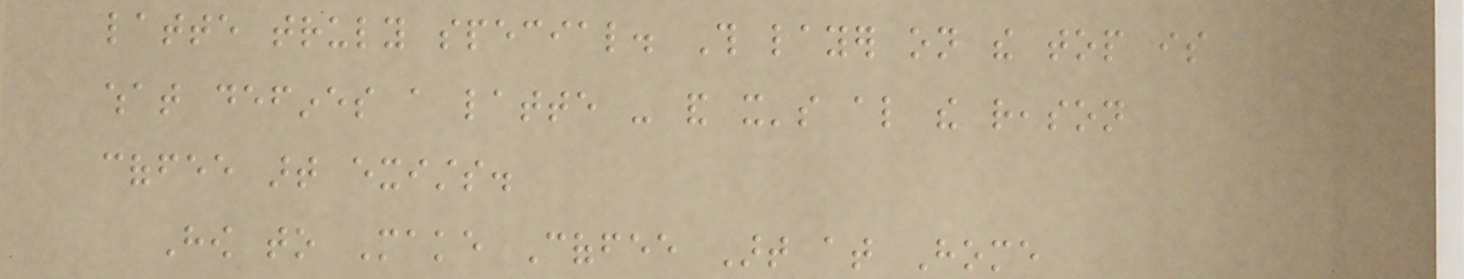latte truly special. This layer on the top is
what defines a latte - and it's also the reason
coffee art exists.
How to Make Coffee Art at Home
